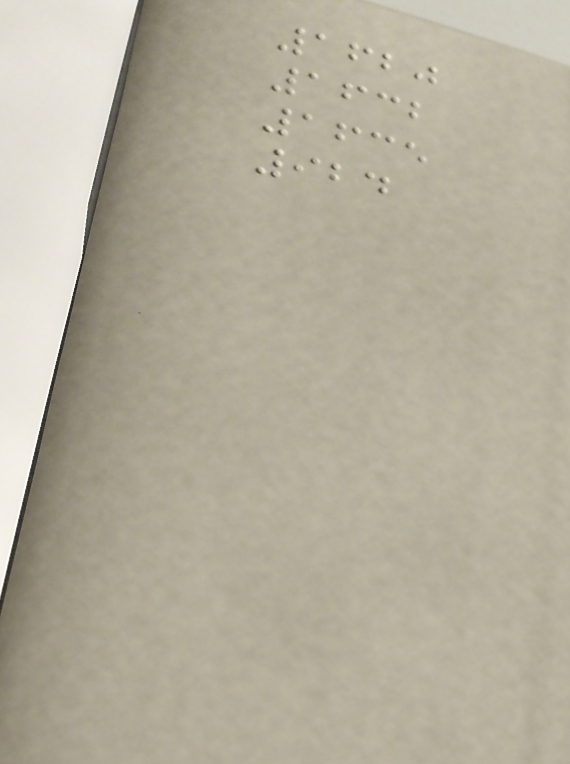1620
1632
1635
924
